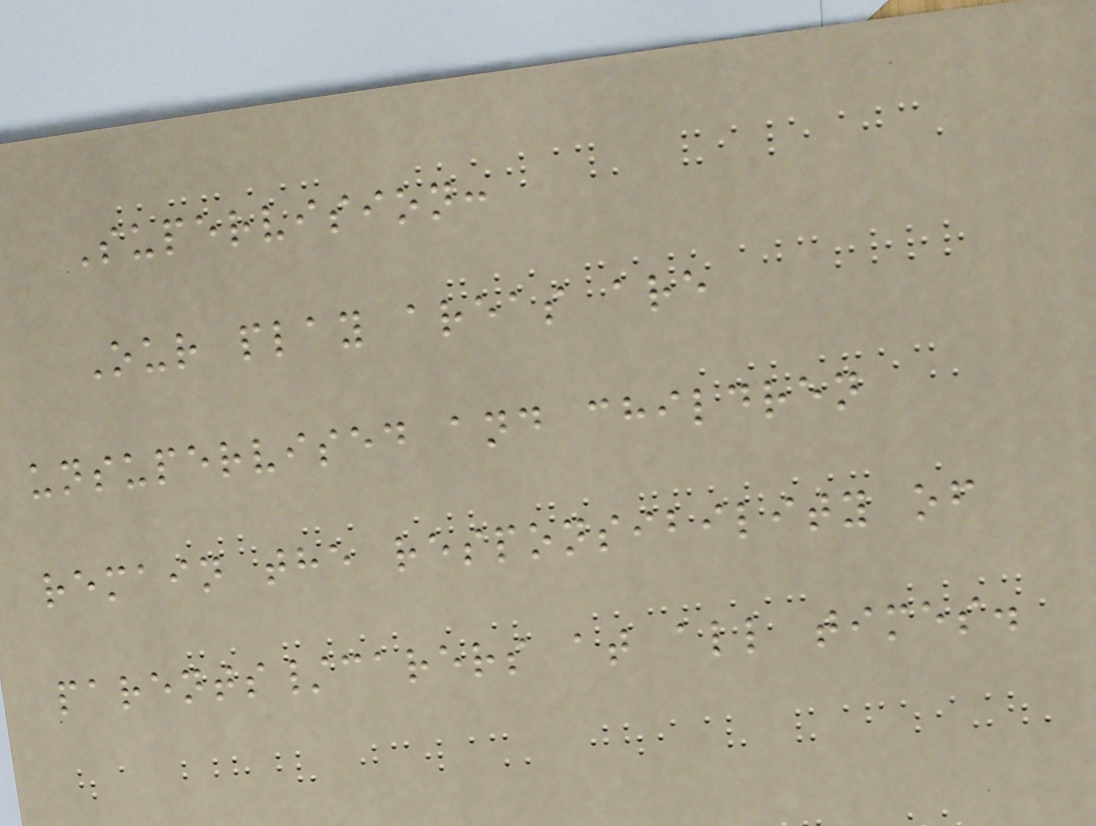Supervision:
Our play areas are
unsupervised and children
remain the responsibility of
parents/carers at all times.
